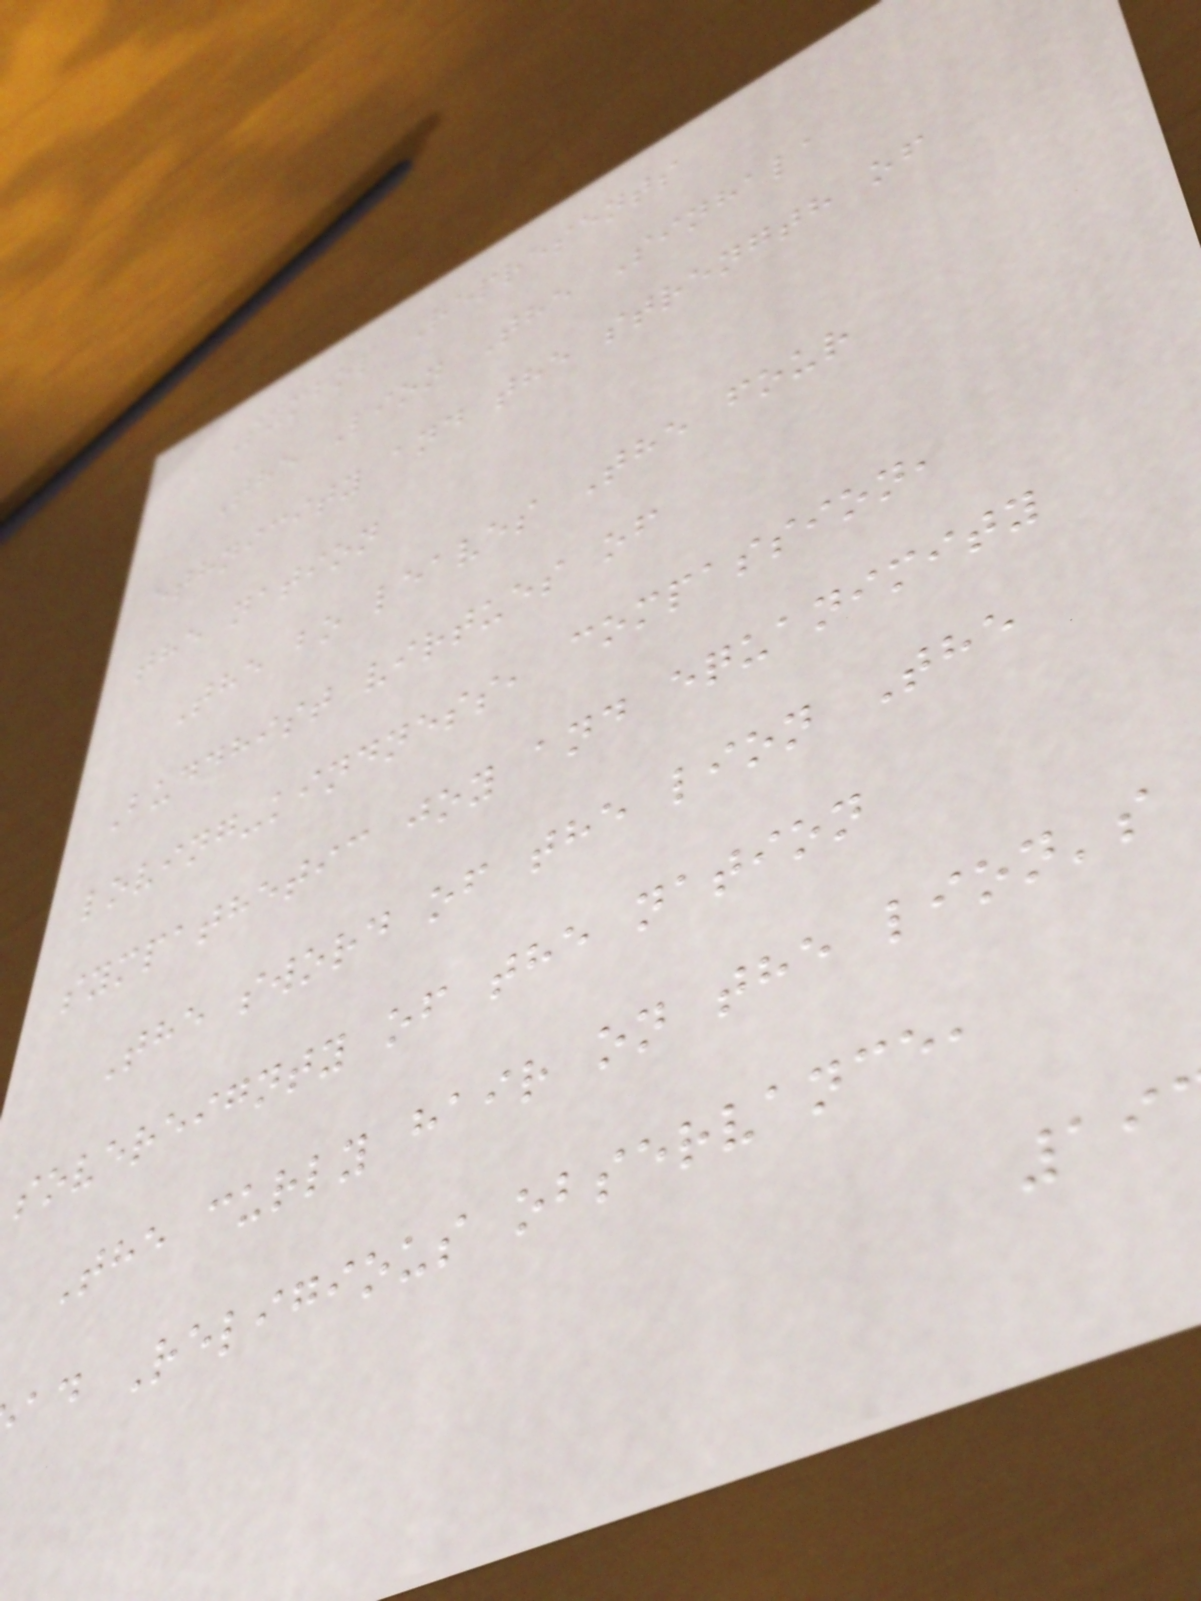Symbol Represents
The Lion The Sinhala
ethnicity and the strength of
the nation
The bo leaves The four
Buddhist virtues of
loving-kindness, compassion,
sympathetic joy and equanimity
The sword of the lion The
sovereignty of the nation
The curly hair on the lion's
ad Religious observance,
